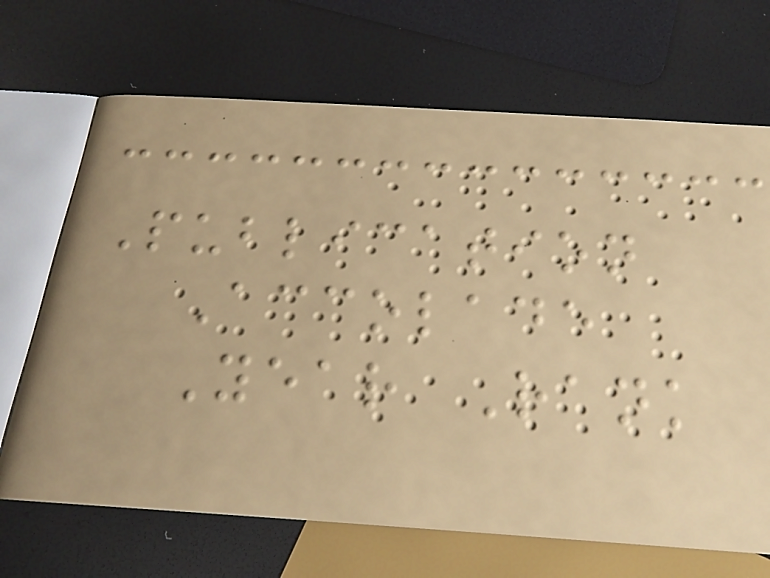Publication
Accolade
Year Rank
